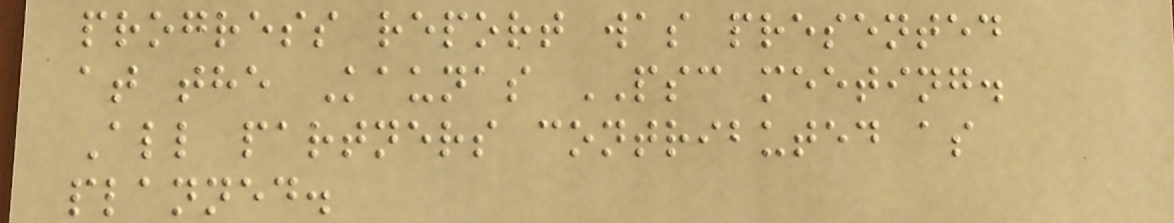progress report was presented
at the Kaunas PSC meeting.
All partners contributed as
planned.
